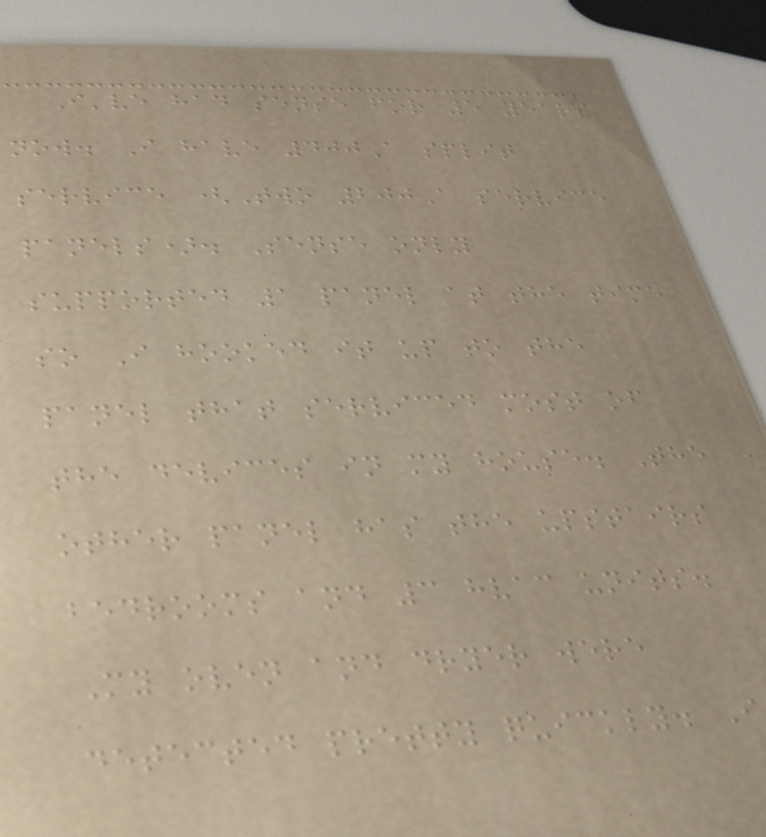I've had sense for 5 years
now. I have 400A split
service (Two 200A service
panels). Sense only
supported 1 panel at the time
so I hooked it up to the
panel that serviced most of
the devices in my house. The
other panel has the upstairs
bedrooms and 3 hvac units.
My oven and dryer were
detected pretty quickly. I
